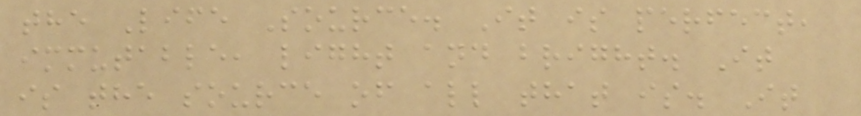the Life Source. It is perfect,
immutable, light and bright. It
is the source of all that is. It
